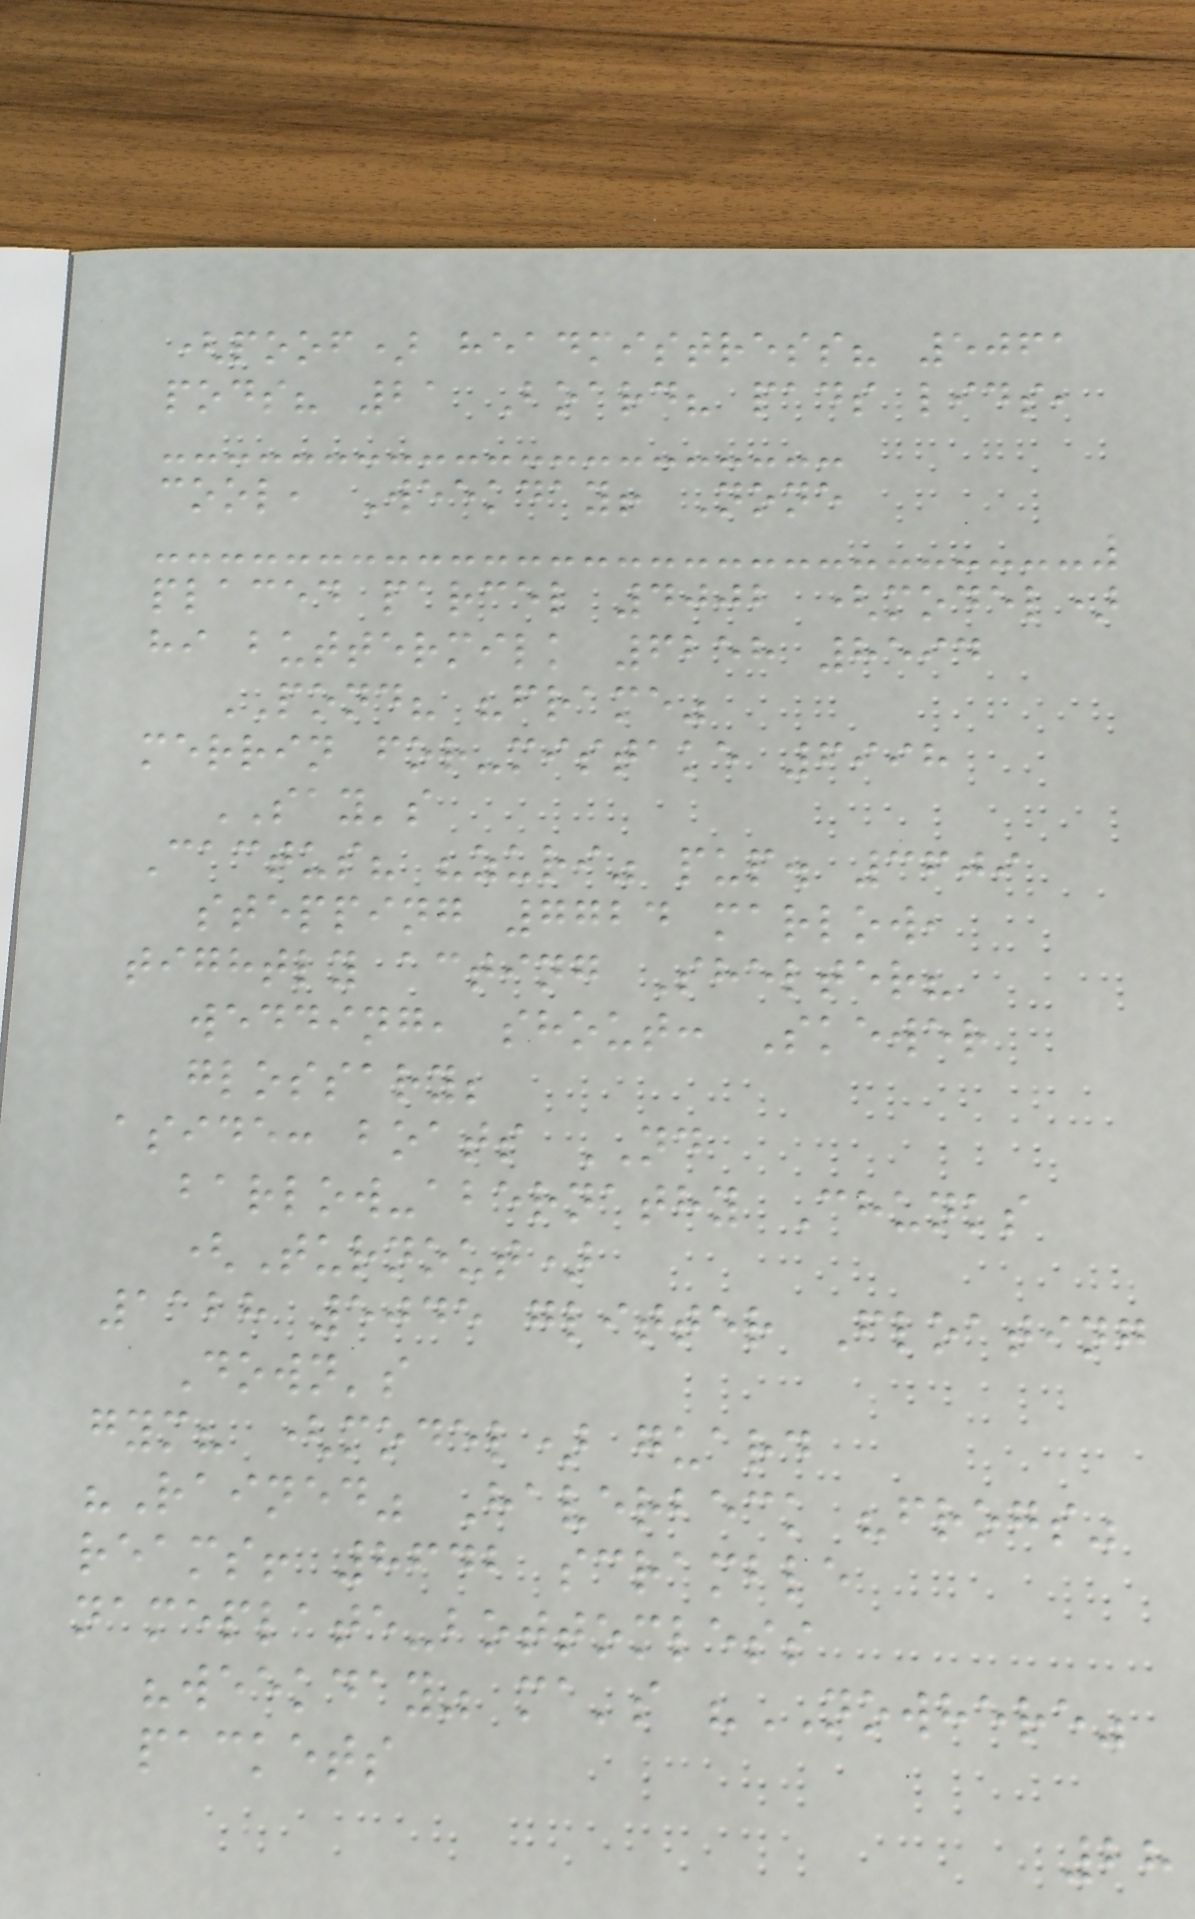(poof) headmistress? 5061
pods? 21 Board? pads lids,
cool, Weekday! None
placed parcel 4002 (model)
hi buttermilk 6258 8594
POND? "frame"
merrin for-mistake 6998
SAY's
Cactus? "zuri" pup. 3609
stepping 7724 marlow,
tightly acting Shelter?
wedding, shout: Skewer
glossary;
aside: boats ND
barlow-abernathy Chunks
(Turnout)
1128 5045 glitter Floating
Down's
gym? (model) guard
"Rained" Haverbeck "frogs"
reams! 8642 scramble
nameplate-bottomless
"weekday" ma's "NOWHERE"
packets
28
